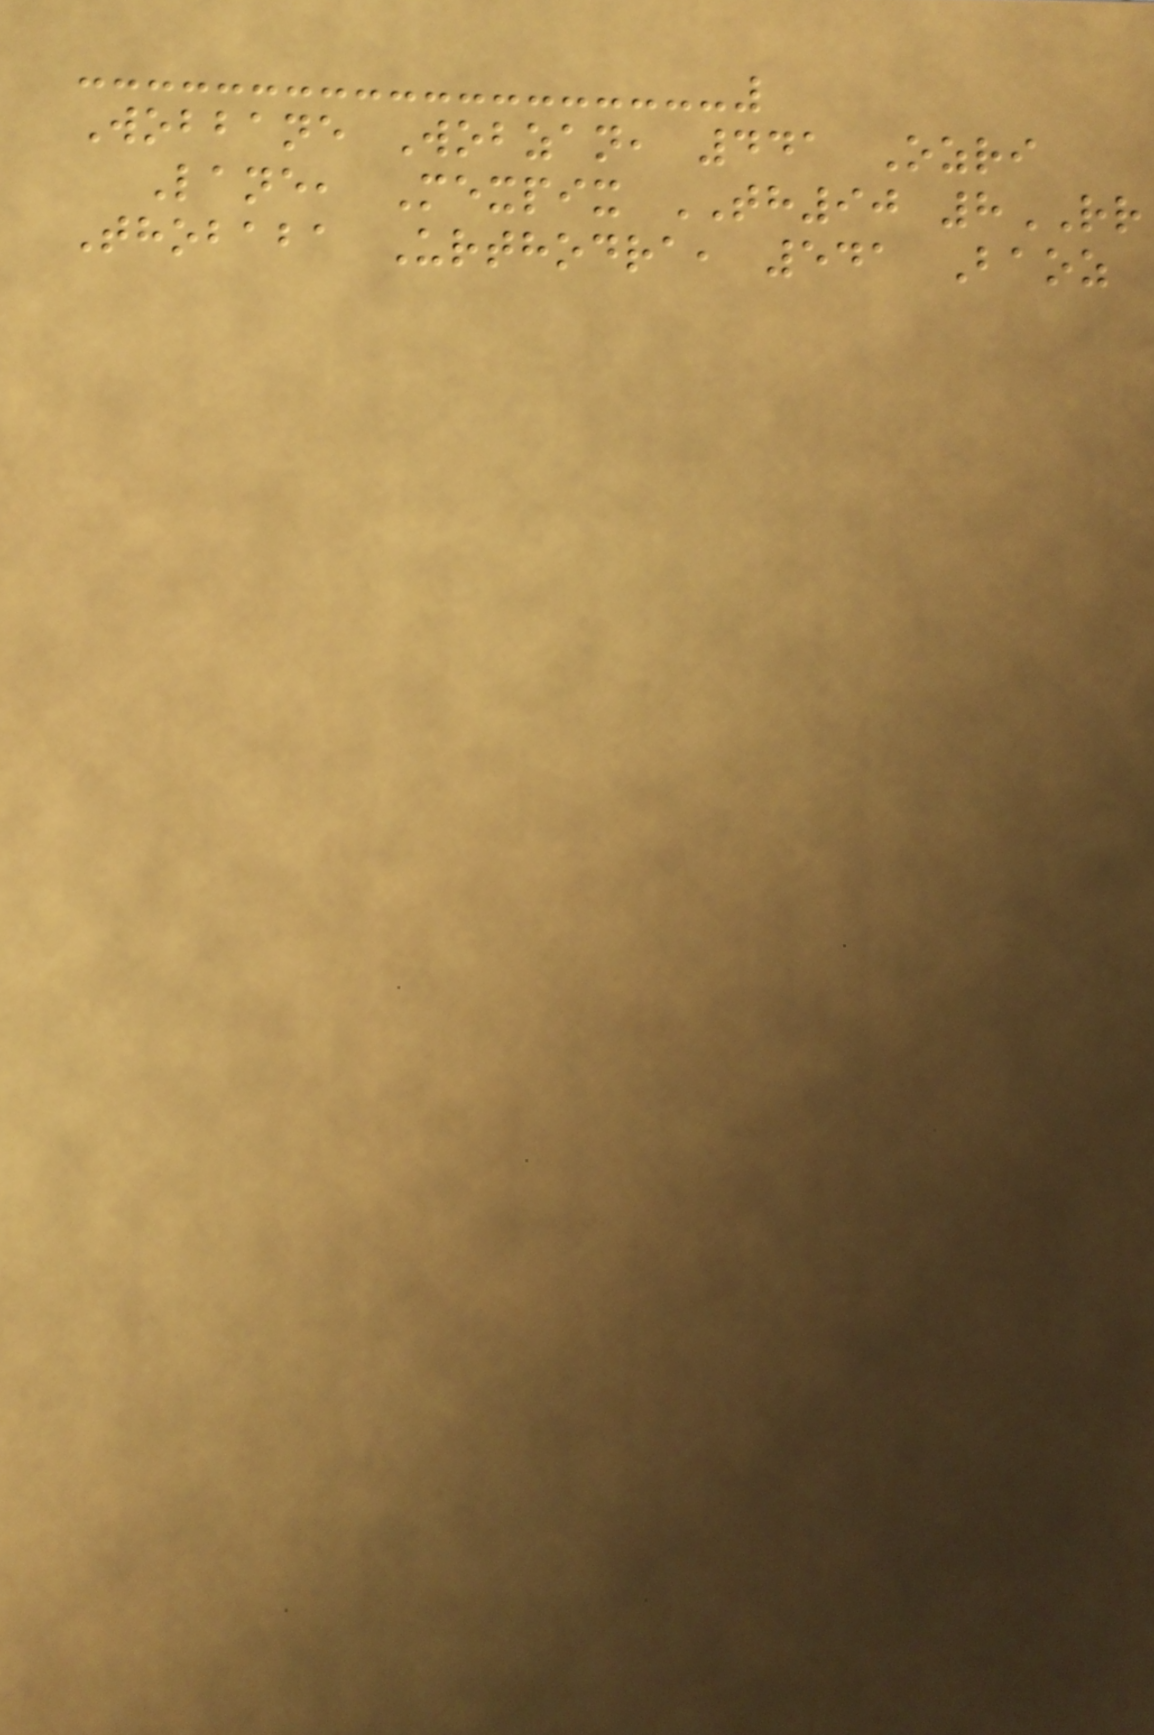Wobbane Wobzan, 441 Ozri
Lane, Mexpix TH90 8RR
Thobaba Urthodra, 541 Baoz
